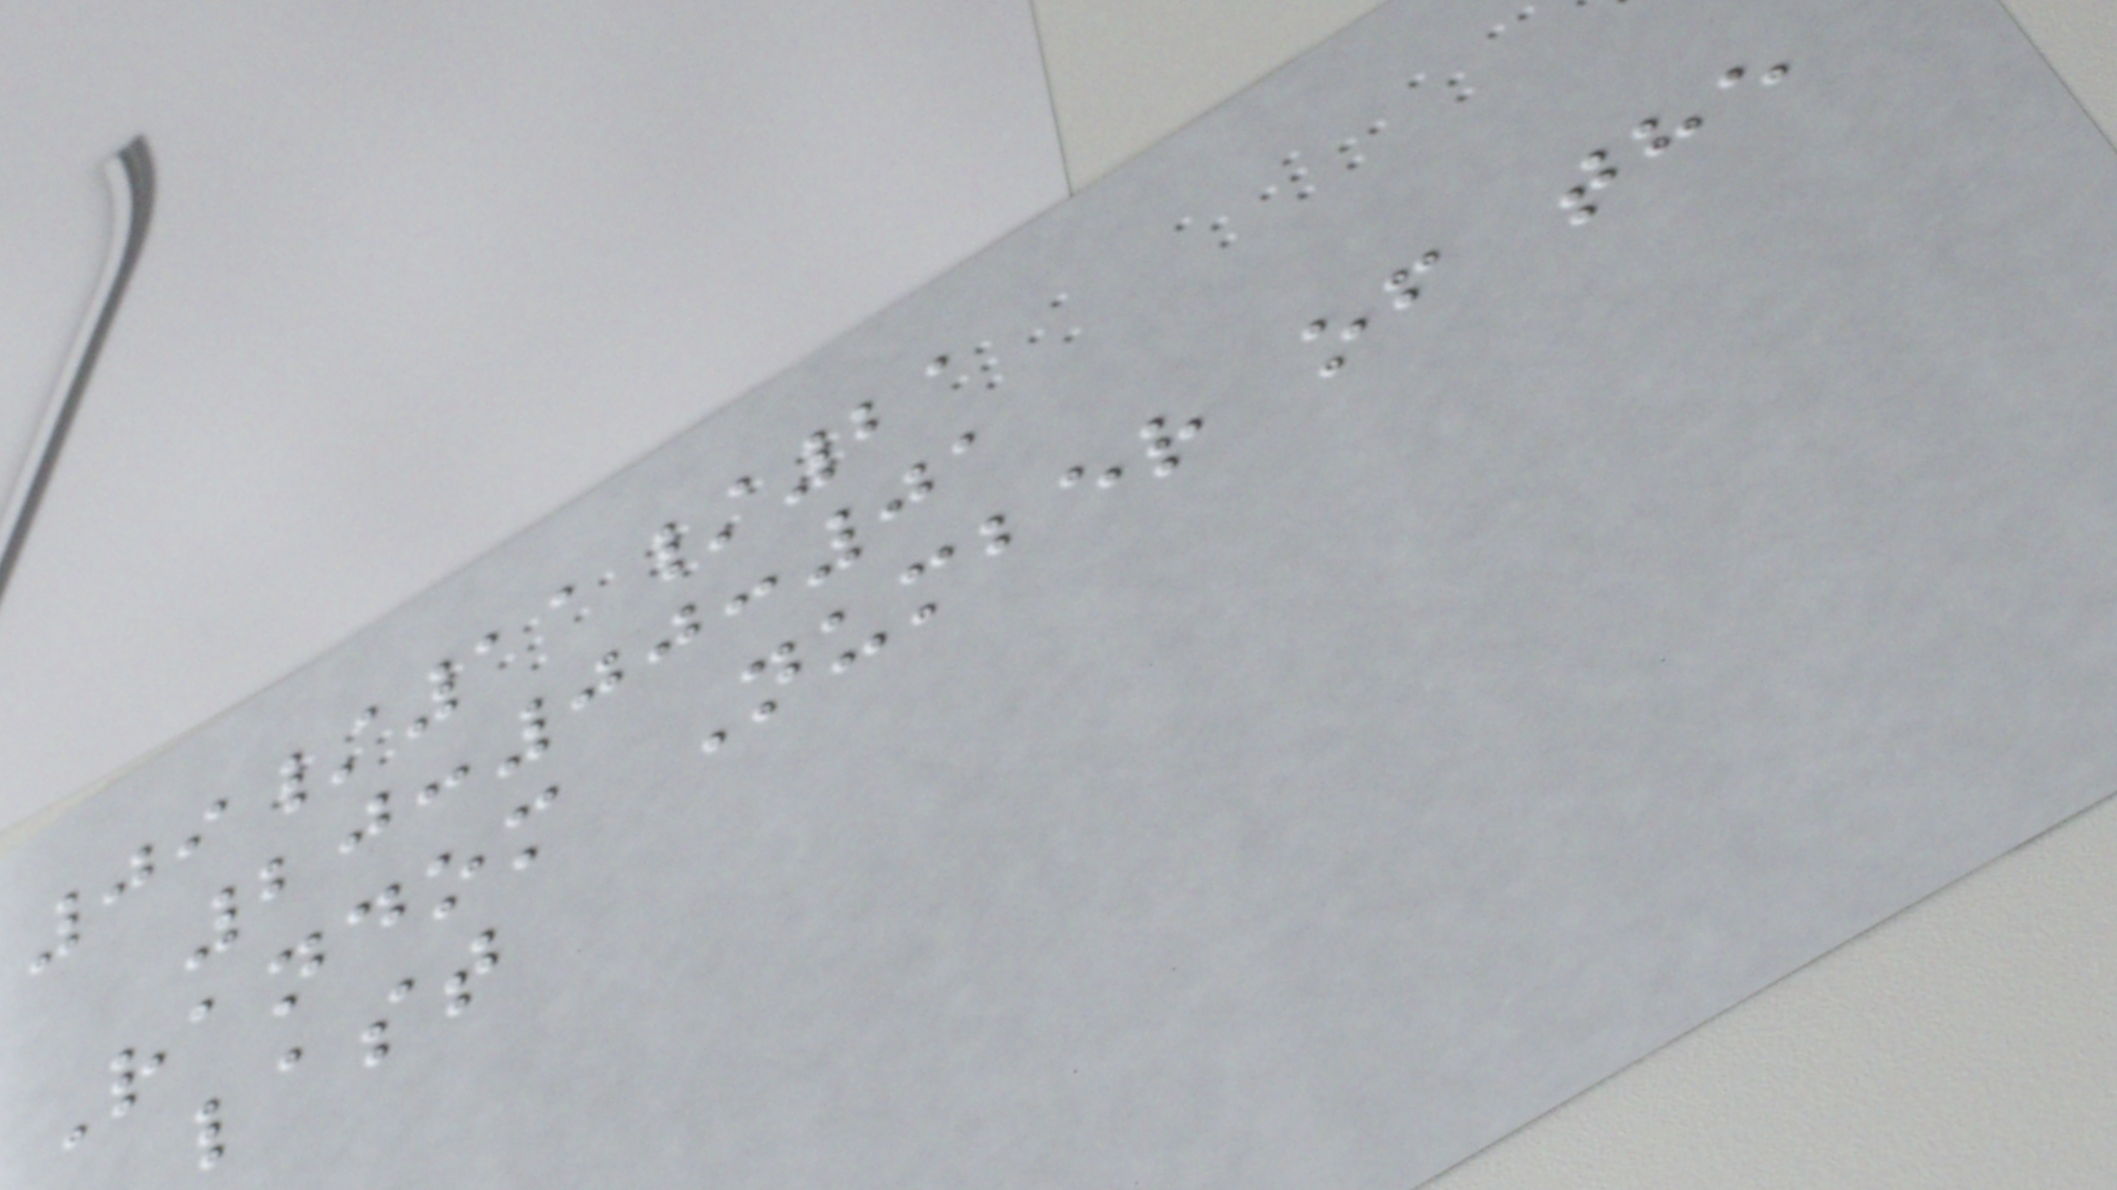09/11/21
20:00:01
Random Number of the
last
